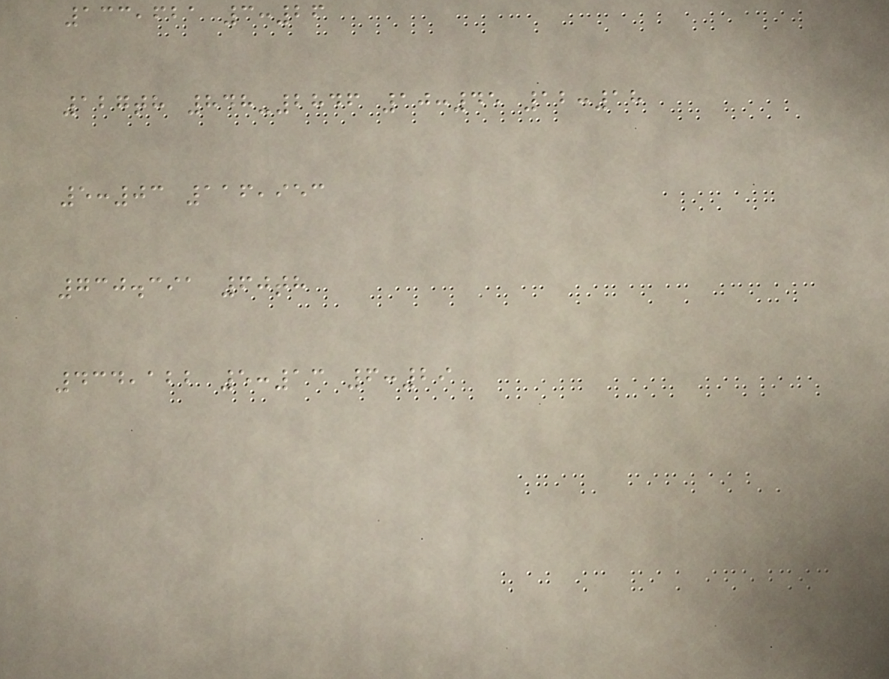133,621 3:26
127th 848-2846 10:45 12:18
5:03 116,953
730.391 60th
434,122 5:13 6:29
